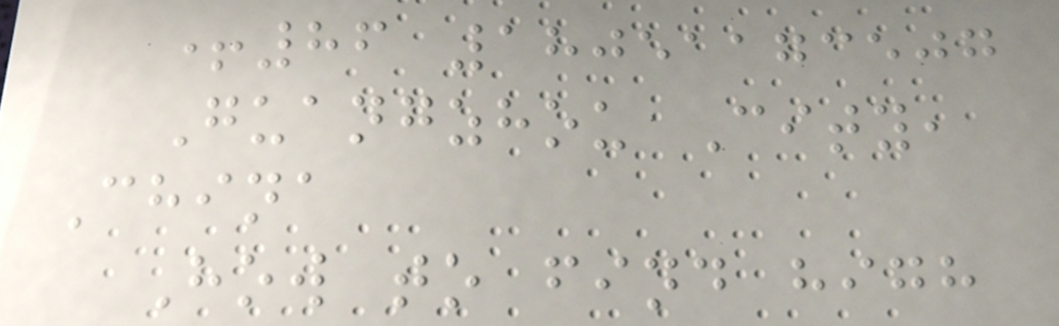+86 18051173507
Guangzhou City,
China
How to find high
